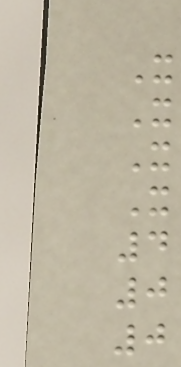X
X
X
X
4
0
0
